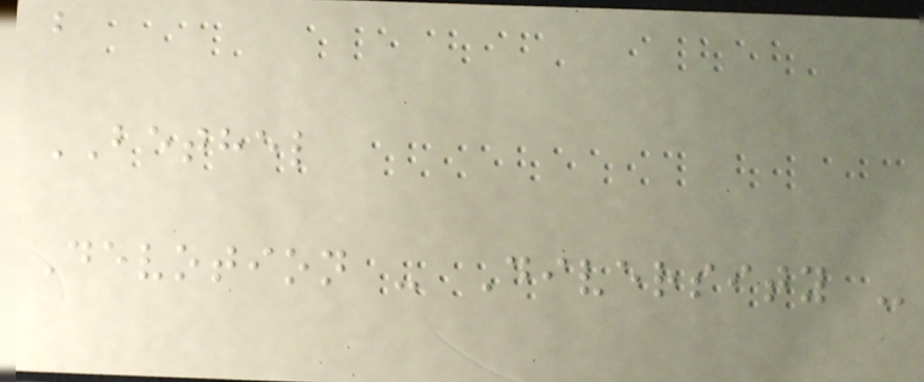b
BETHEL
Devotion - Diversity -
